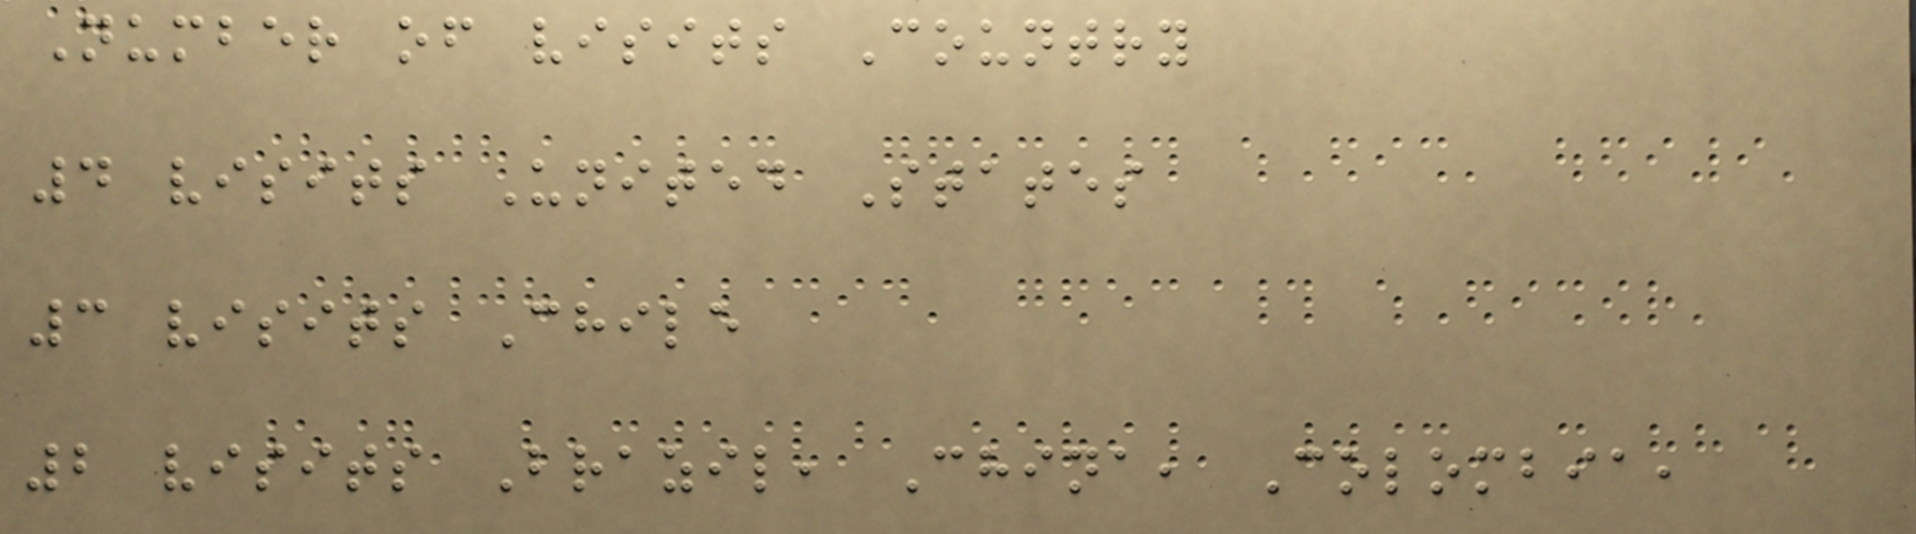Number of visits Country
4 visits United States
3 visits Chile
2 visits Brazil, China, Colombia,
